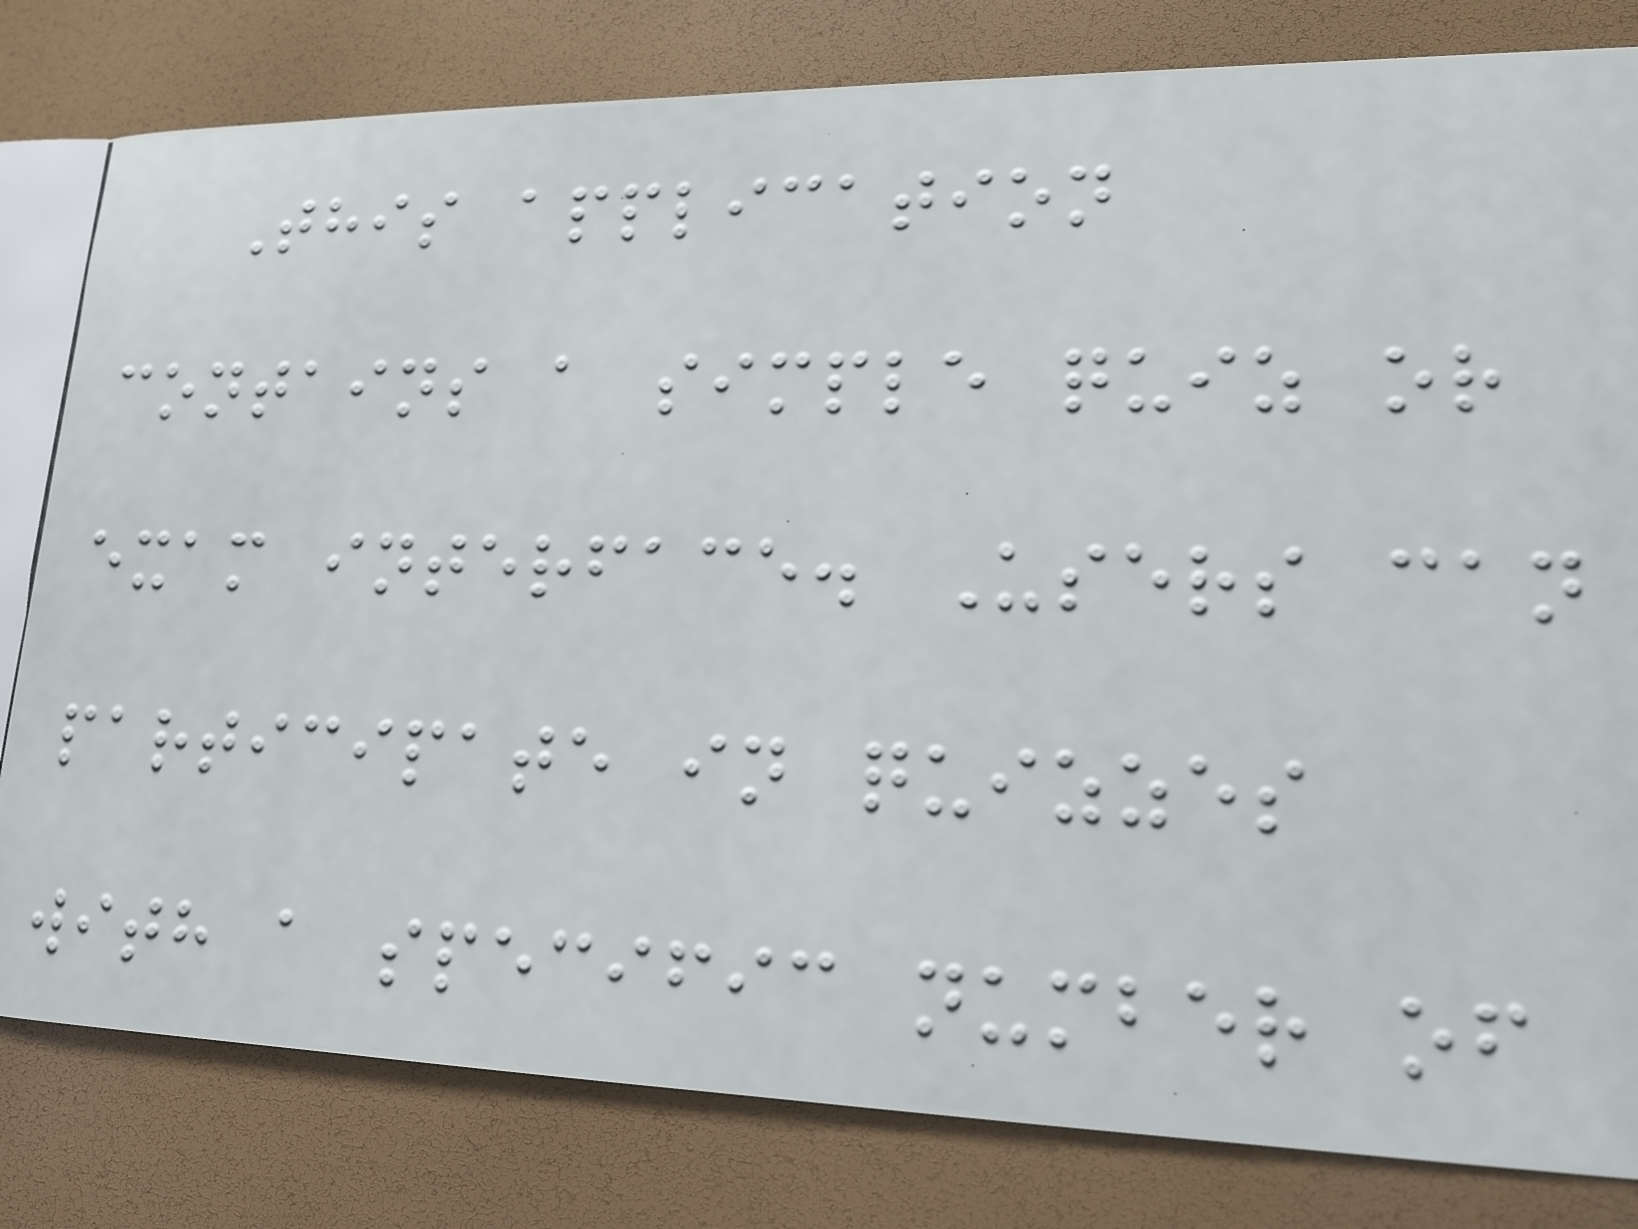This application
contains a simple quiz or
exam interface. Users can
participate in quizzes
with a specific number of
